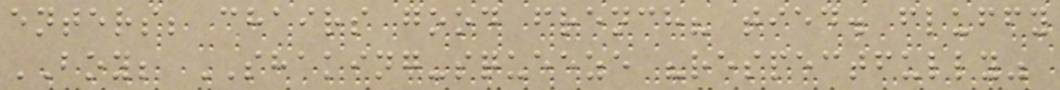enters; chairs good french? tied. fluffy
BOY; SHAKING-squeeze "respectfully"
